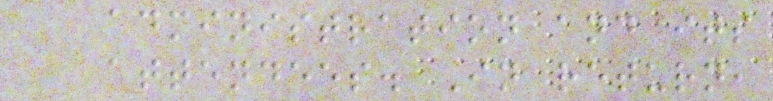administration and its
attendees. In return,
